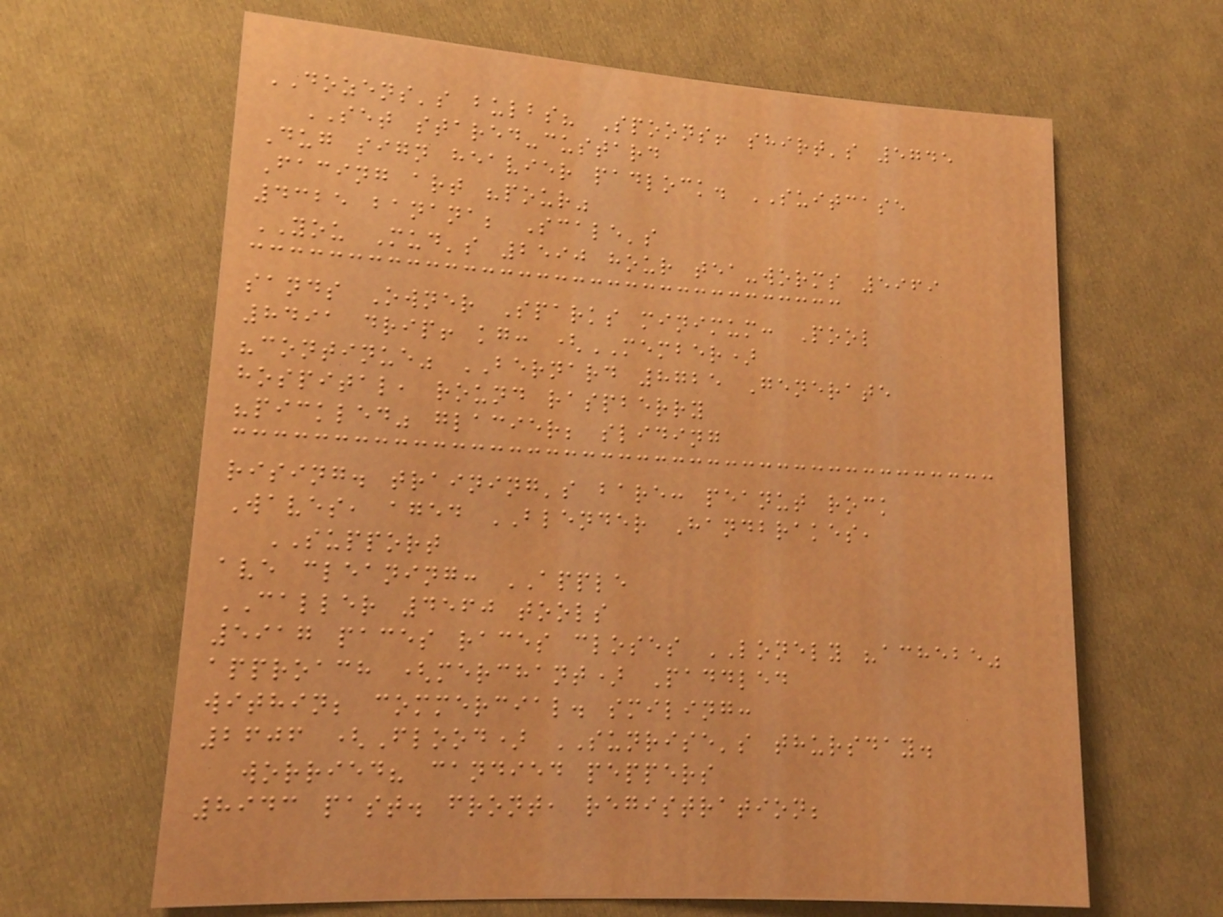DOZENS's bulbs? Spoons! shirt's 5745
SET stared-custard
Dug sign heavier padlock. SUITCASE
Facing art "pour"
4325 banana; Scale's
YOU Mud's 2590 hour tea-worms 5969
sands Owner Sparks minimum: Pool
8491 drip! kg: (MEMBER)
"continue" BERNARD 8725 Generate
hospital, round raspberry
"pickled" glacier; sliding
rising. training's bare: peanut rock
Waves, aged BLENDER Handbrakes,
SUPPORT
ave cleaning: APPLE
CALLER 4560 tools
5917 paces races closes LONELY "achebe"
approach (merchant) Paddled
within; commercial. smiling:
2606 (Flood) SUNRISE's thursday.
worried? candied peppers
8943 past. front, registration;
